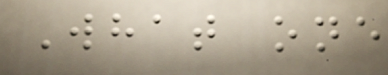What one
